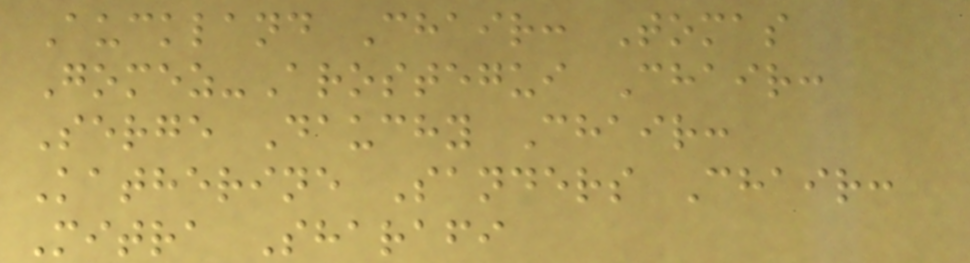Auckland Chair: Tomas
Gomez-Arostegui Chair:
Serge Dauchy Chair:
Katherine Sanders Chair:
Mitra Sharafi
